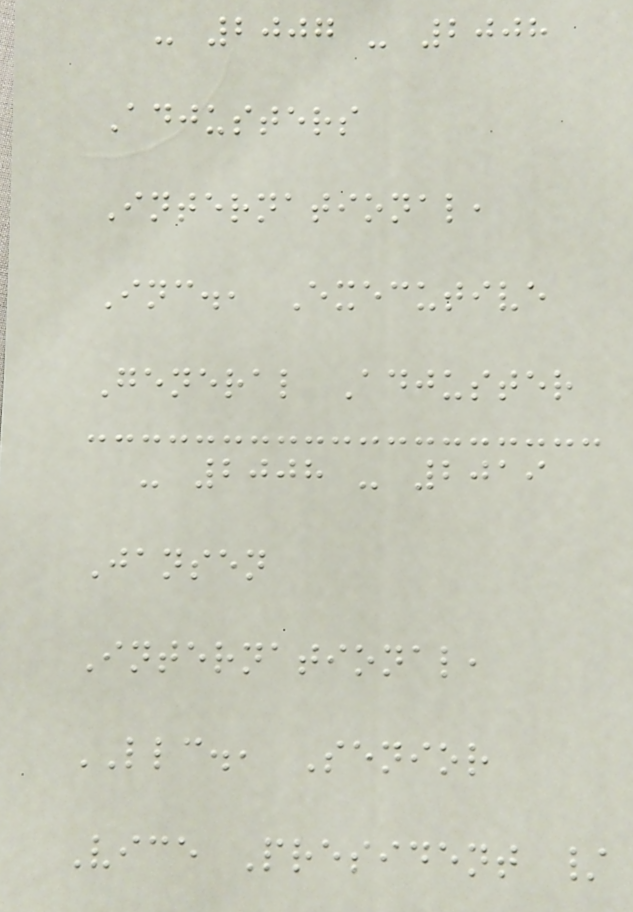- 2007 - 2008
Adjusters
International,
Inc., Executive
General Adjuster
- 2008 - 2019
Jansen
International,
LLC., Senior
Vice President /
